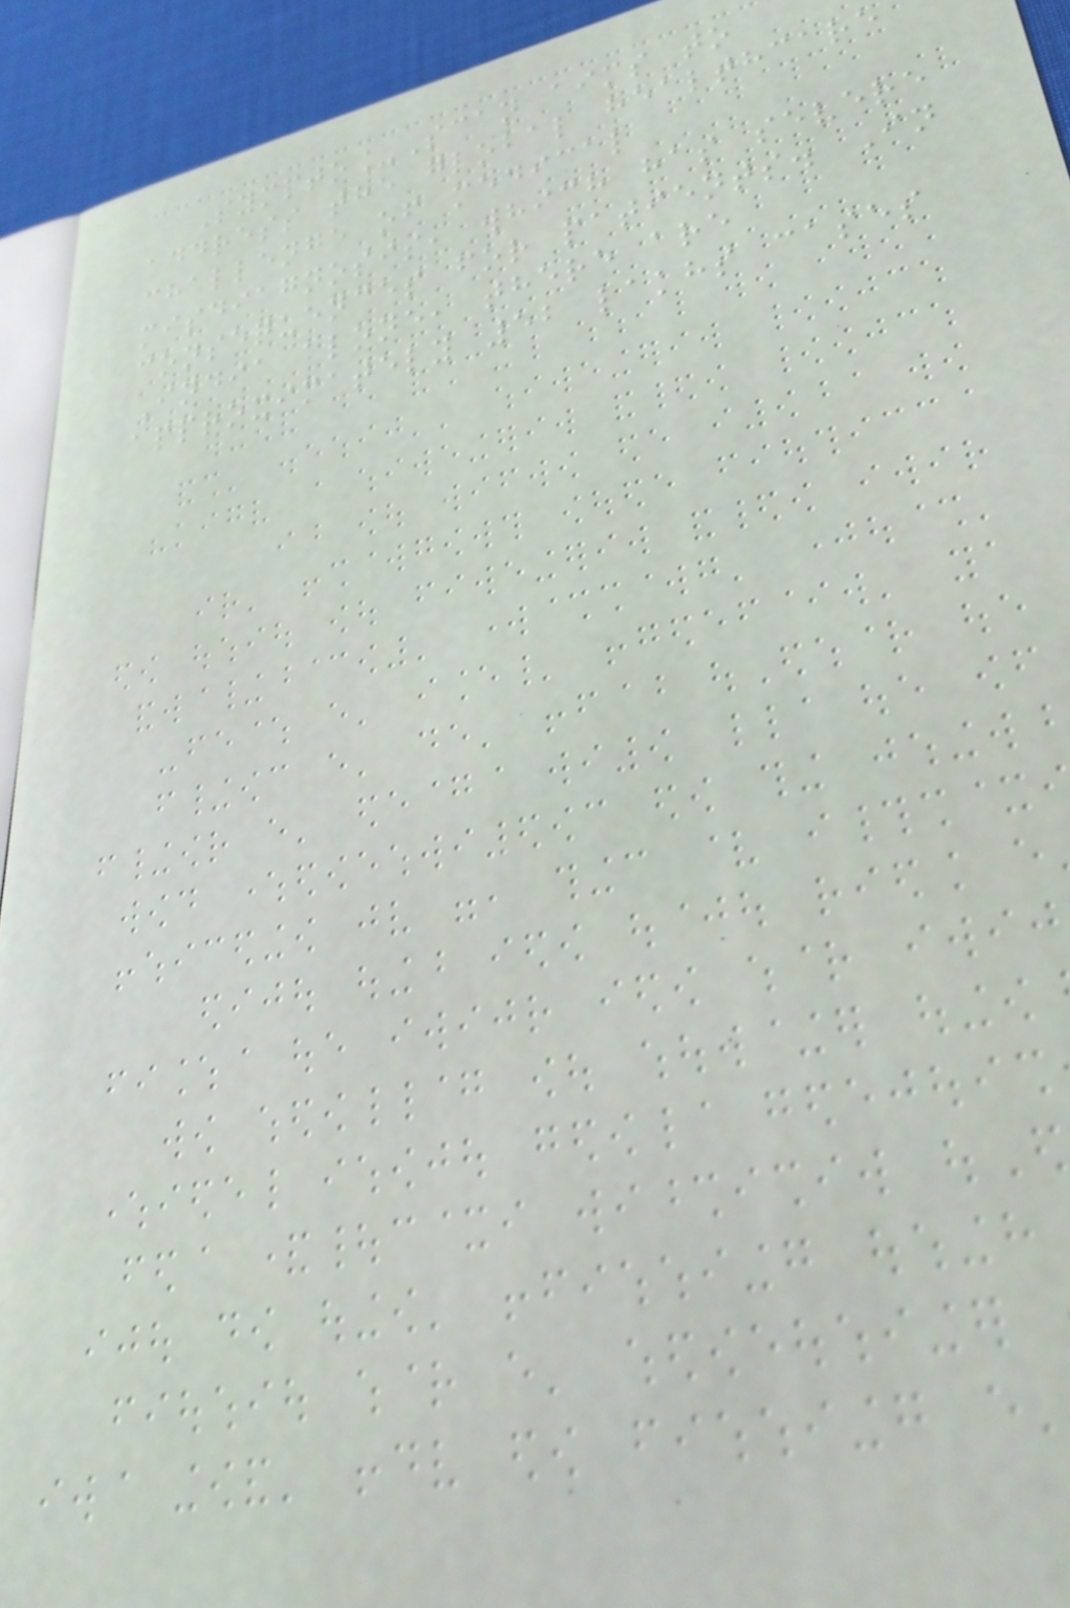Sympto_Scan aims to
address the global healthcare
challenge of medical
misdiagnosis, which has severe
consequences for patients. In
India alone, there are
approximately 52 lakhs cases
